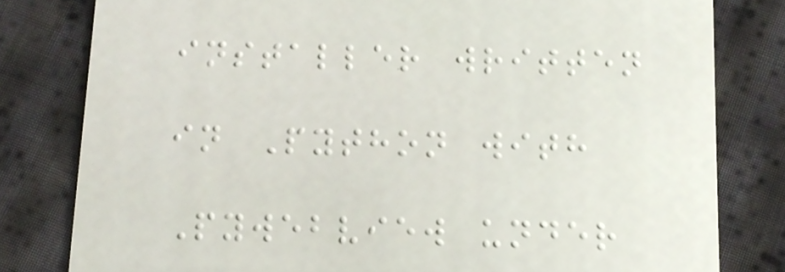installer written
in Python with
Pywebview under
